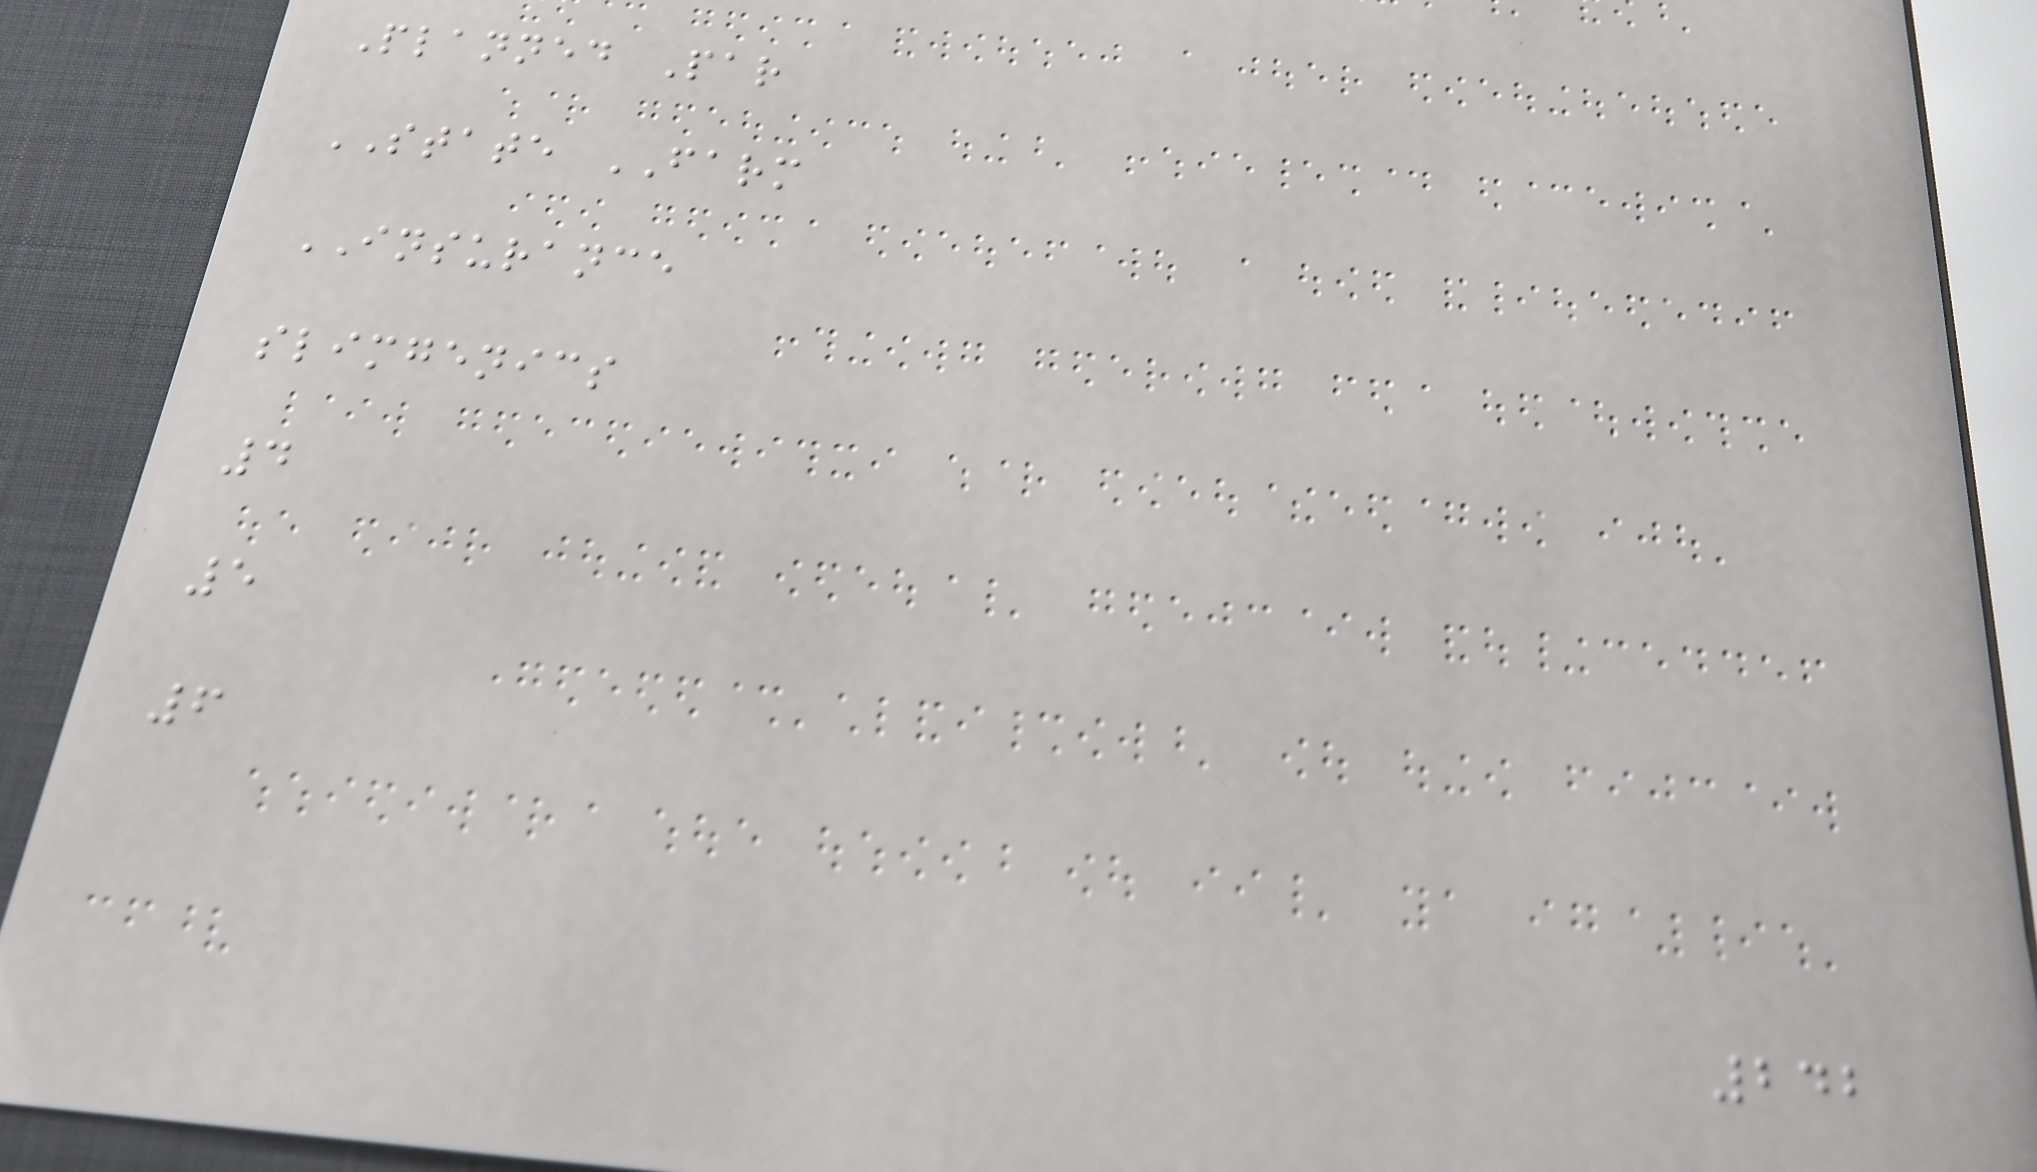Planned Par
STATE FARM
INSURANCE
slimgenics
4
5
6
242
